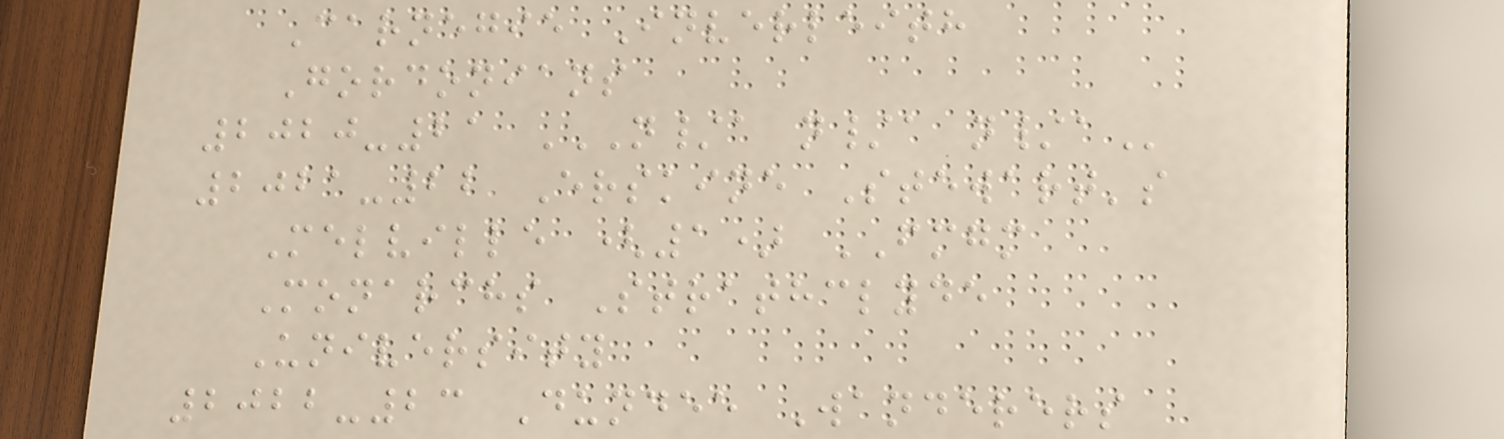Carnegie Inverleith
Gordonians
2020-21 N/A N/A N/A
2021-22 Erskine Stewart's
Melville (1) FMGM
Monarchs Strathclyde
University
2022-23 Dundee Wanderers
